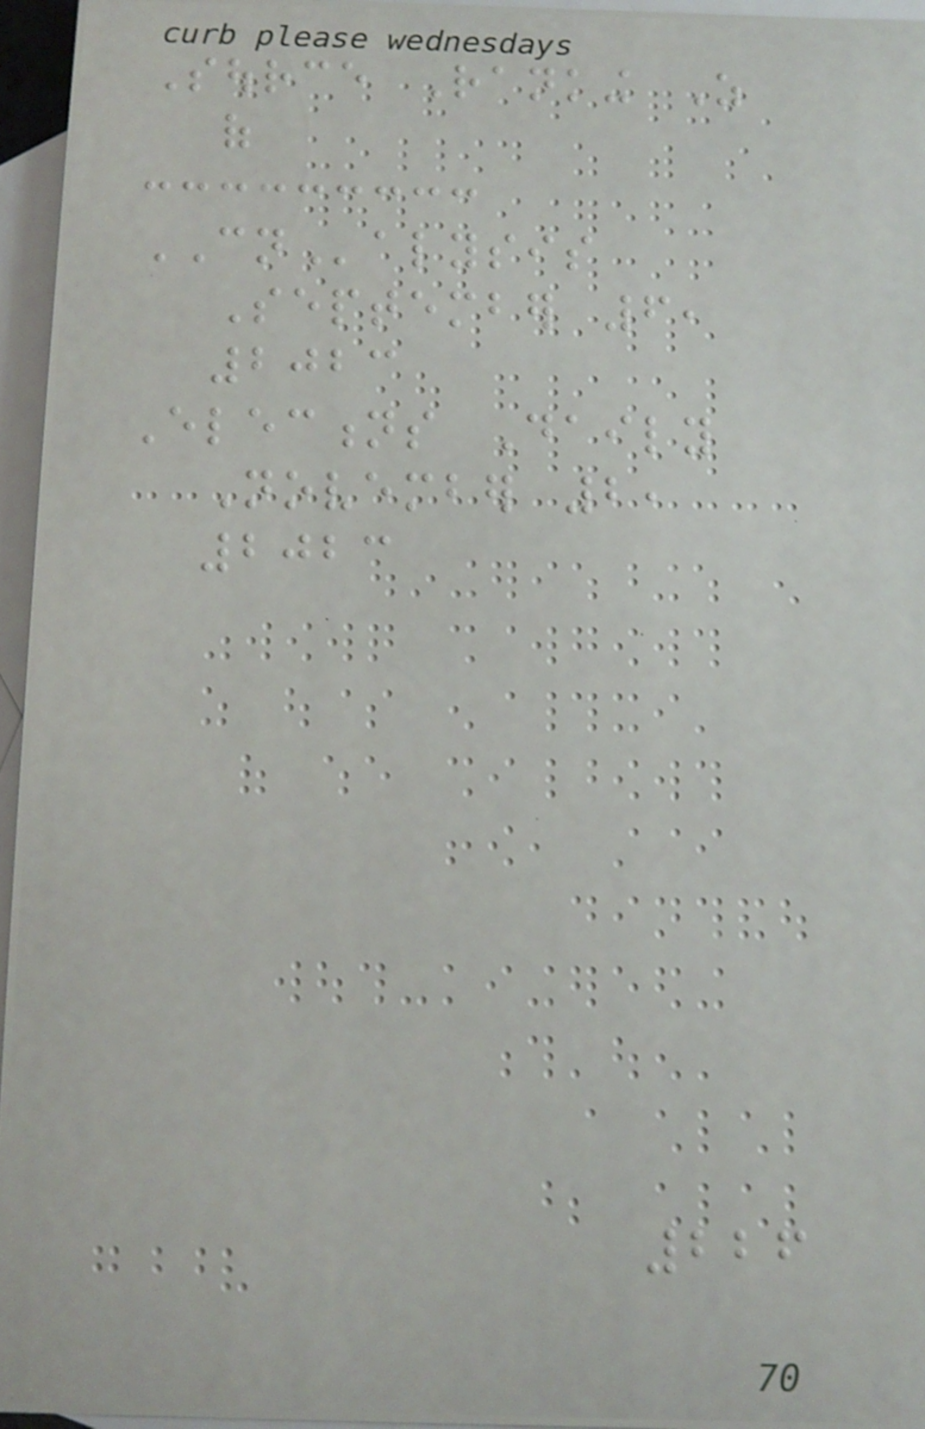Source Ranking As
of
CNalysis
September 6,
2023
Elections Daily
November 2,
2023
226
